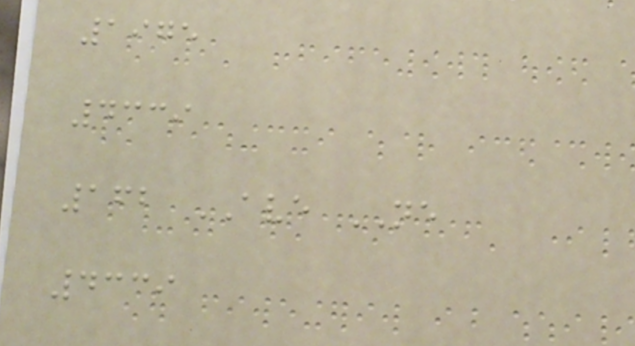1975
4339
162 AVE NE
4339
